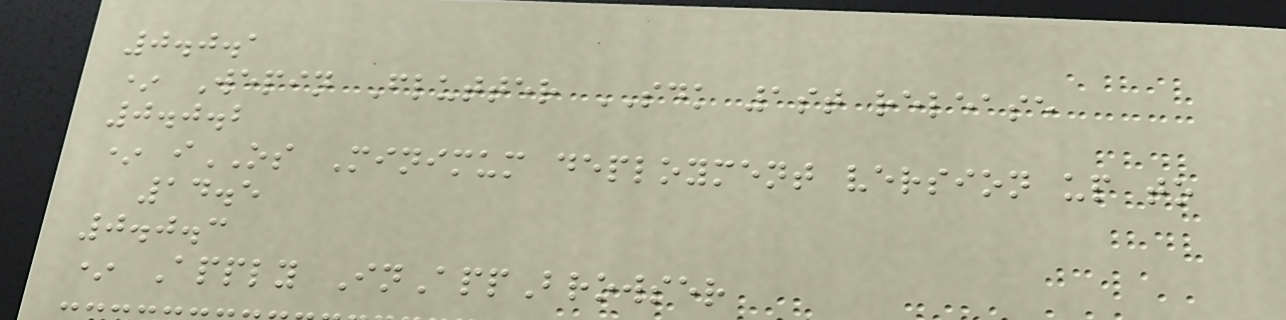0.0.1
* Wepin Flutter SDK 1st release
0.0.2
* iOS Minimum deployment version up to
14.5
0.0.3
* Apply InAppBrowser
